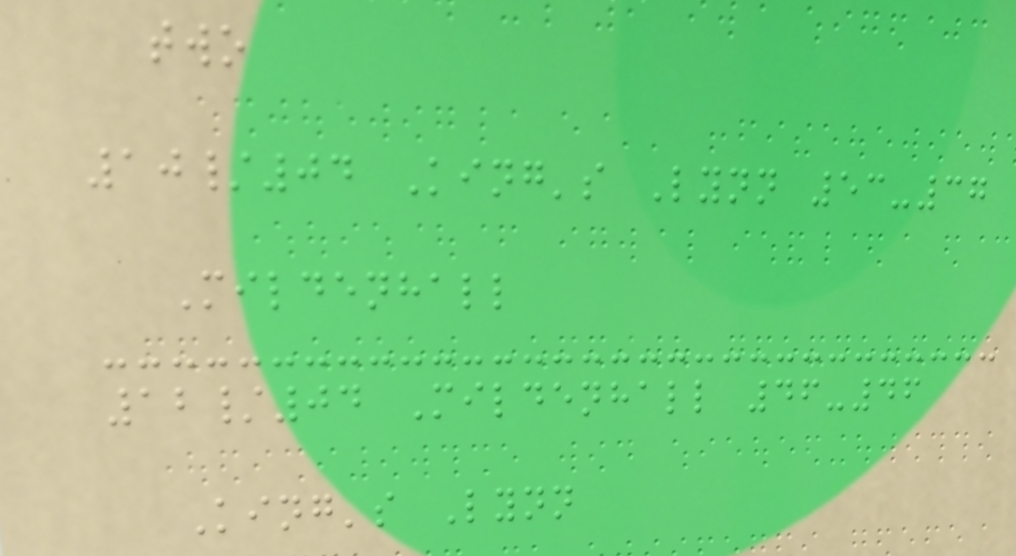two
10/04 King's Lynn 53-37
Mildenhall
12/04 Mildenhall 46-46
King's Lynn
